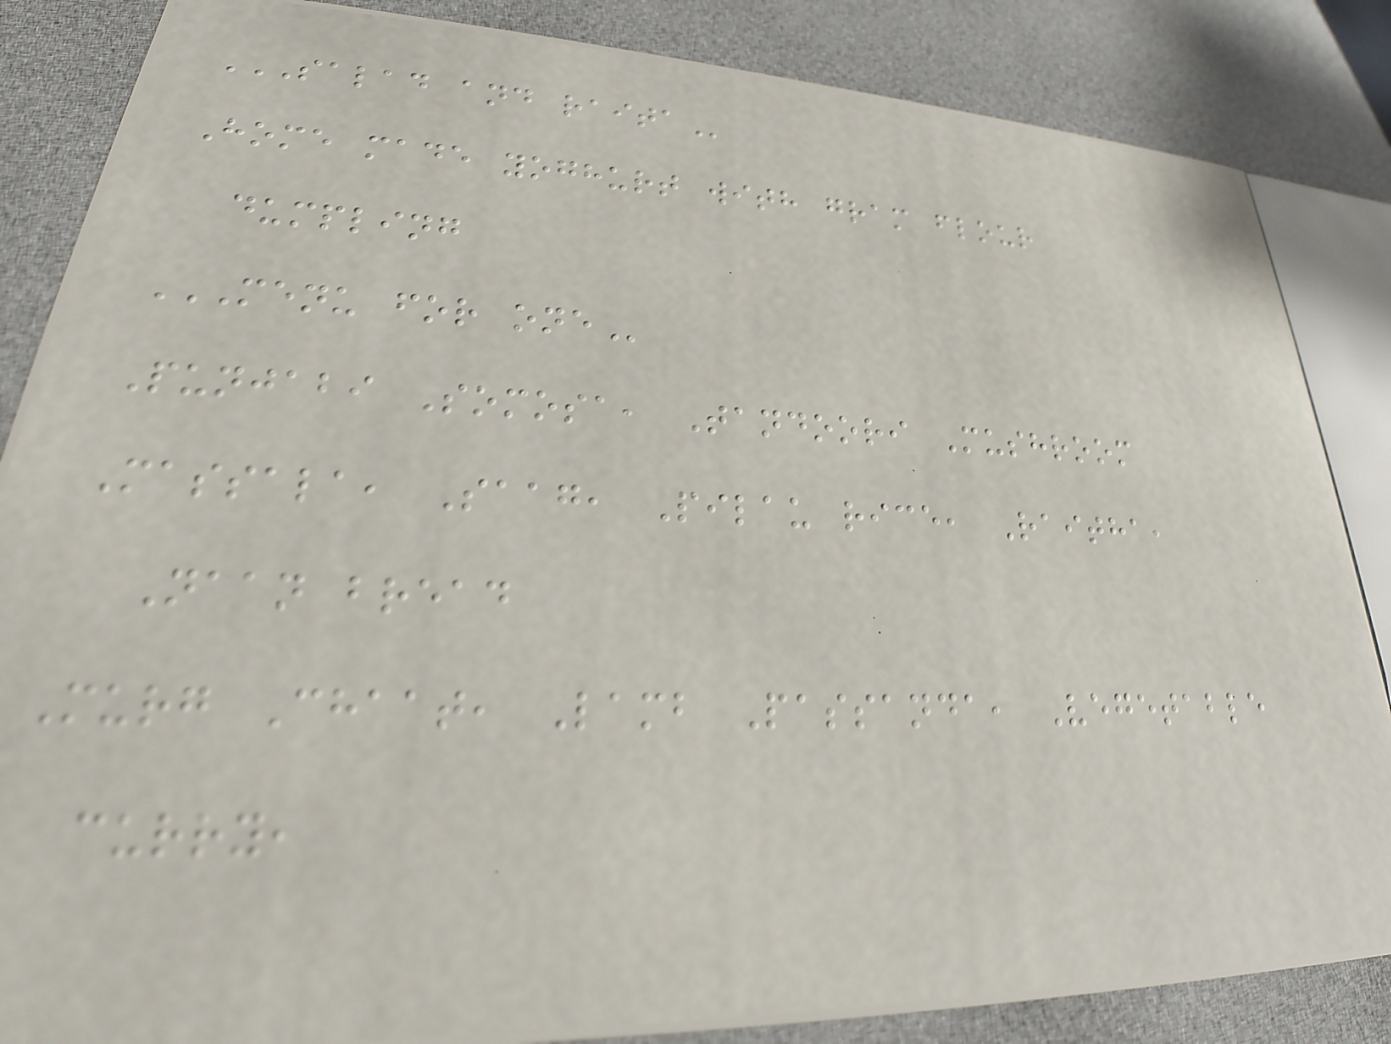SALAD AND RAITA
Home made yoghurt with gram flour
dumpling
MENU FOR ONE
Punjabi Somosa, Tandoori Mushroom
Massala, Saag, Pilau rice, Raitha,
Naan bread
Murg Chaat, Lamb Passanda, Vegetable
curry,
